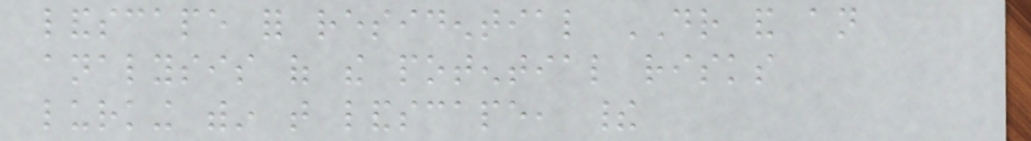landscape for residential DR and an
analysis of the potential risks
lurking within that landscape, their
